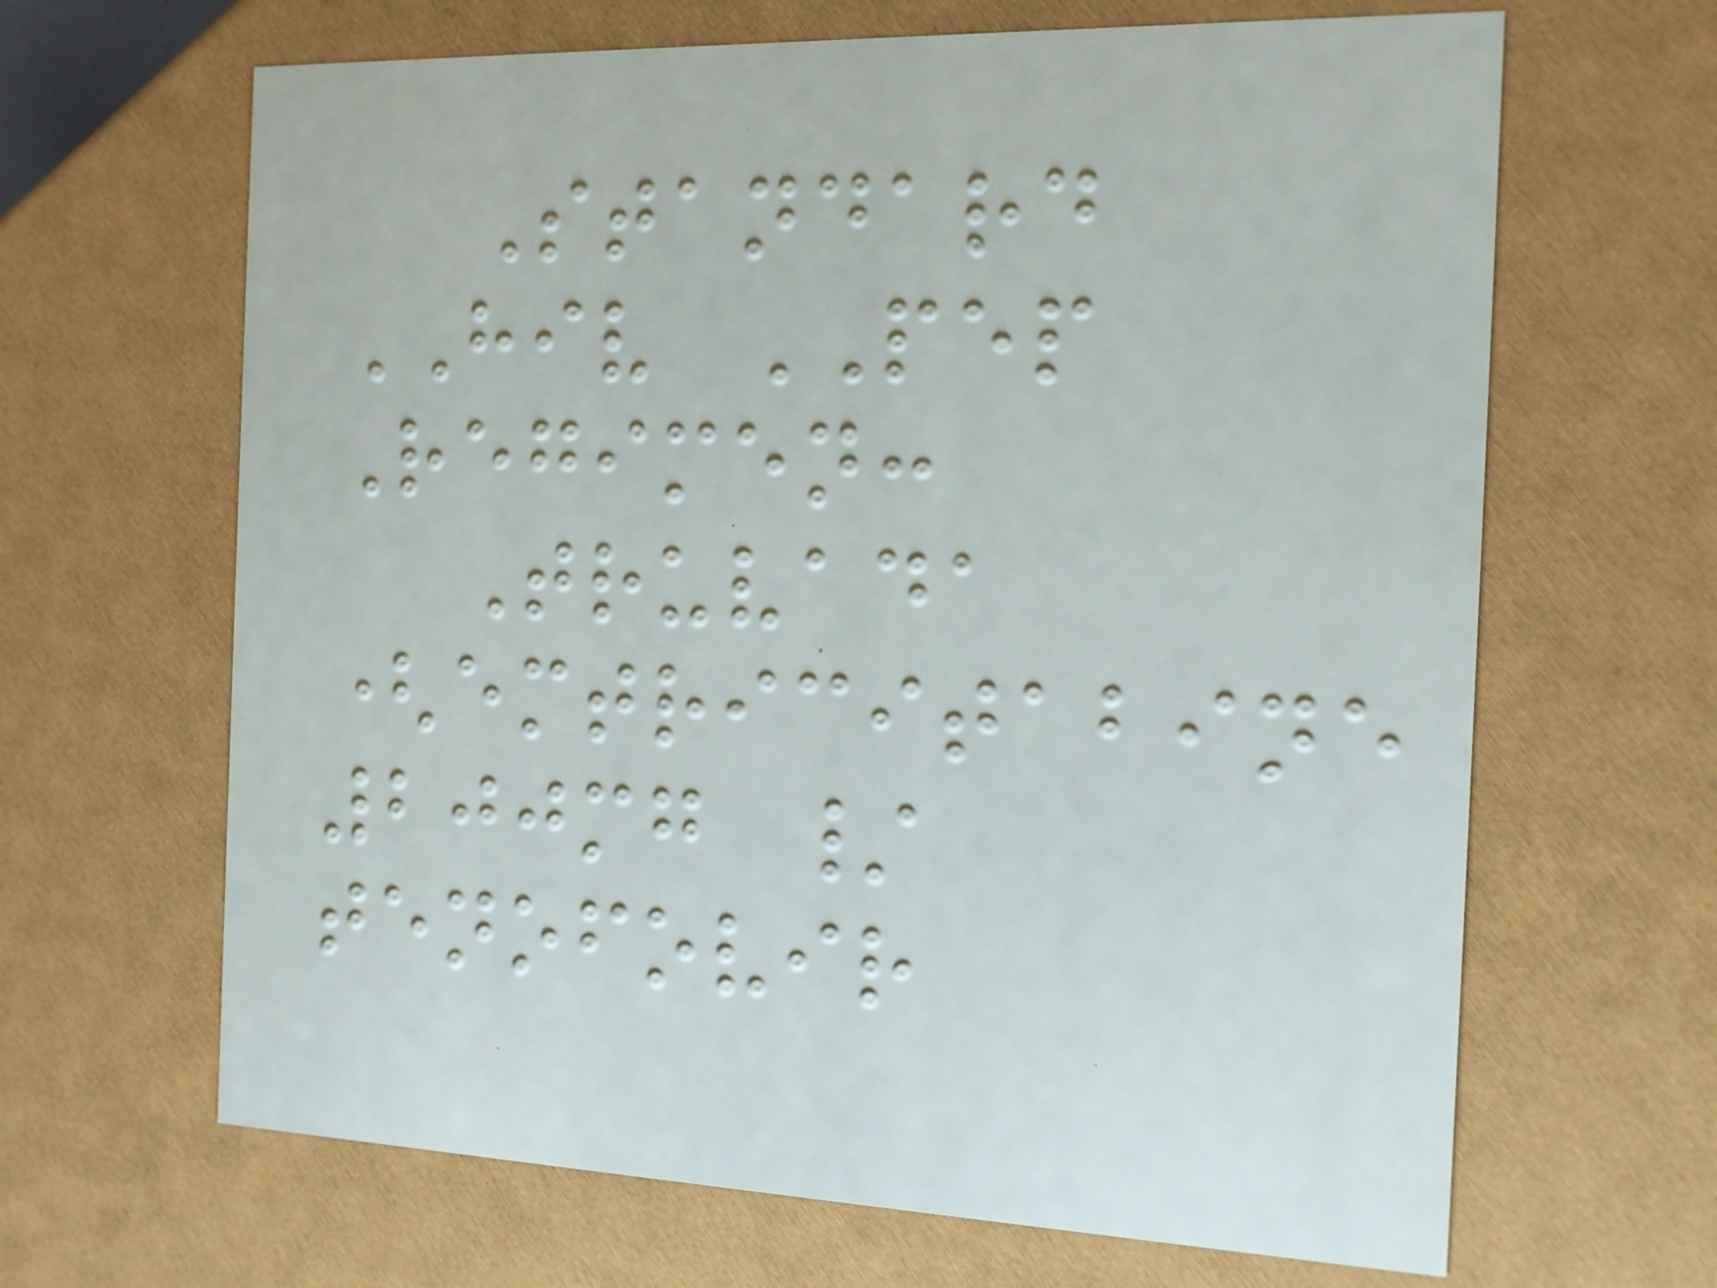Standard
HIV PEP
Regimen:
Truvada
(emtricitabine
200mg /
tenofovir
